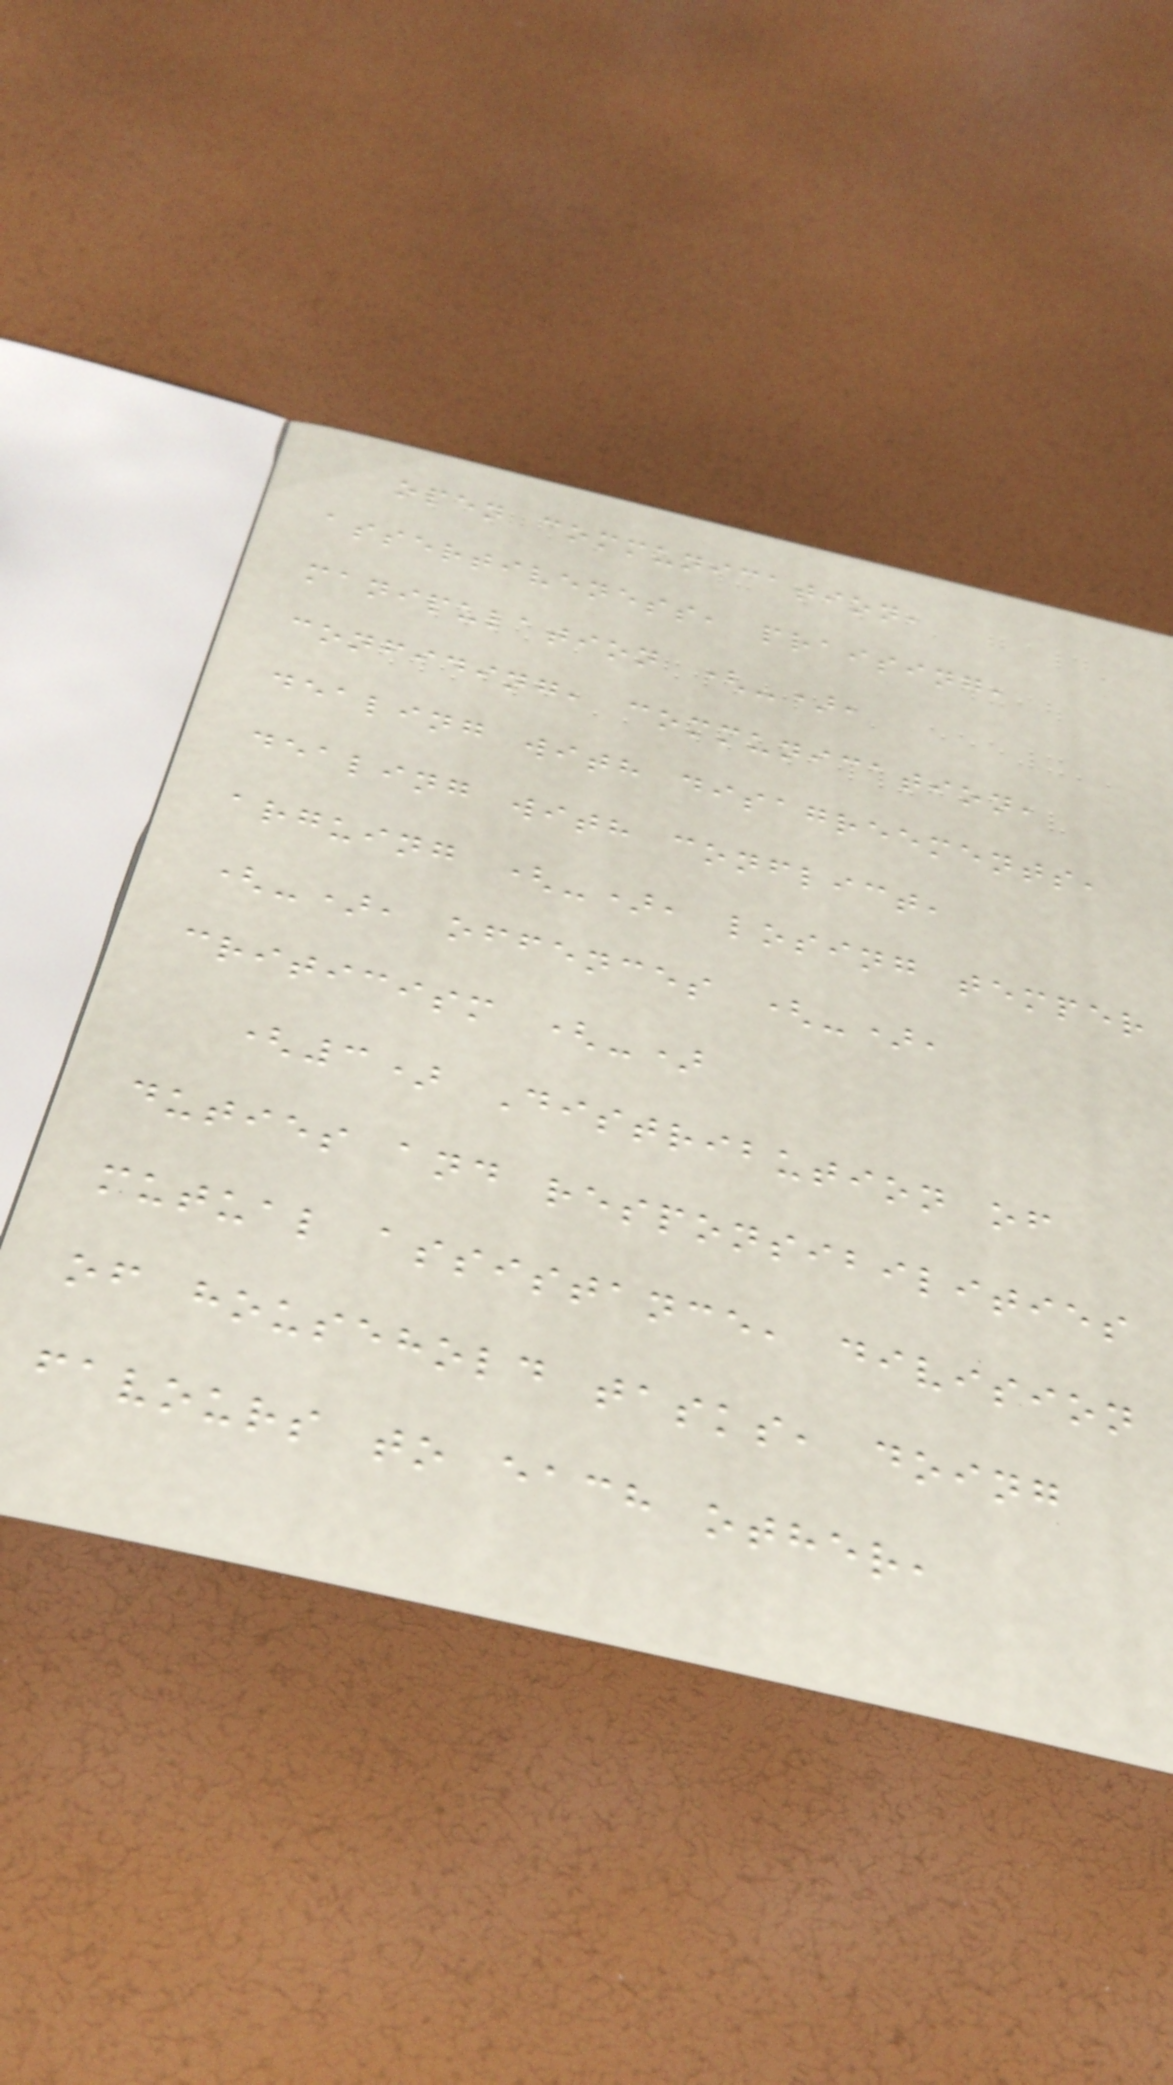open communication,
assertiveness, praising,
manipulation (-),
confiding, communication,
dealing with disagreements,
dealing with conflict,
arguing (-), losing temper
(-), offences (-),
criticism (-)
(3) Distribution of
duties and responsibilities
mutual assistance, division
of household tasks, doing
favours to each other,
